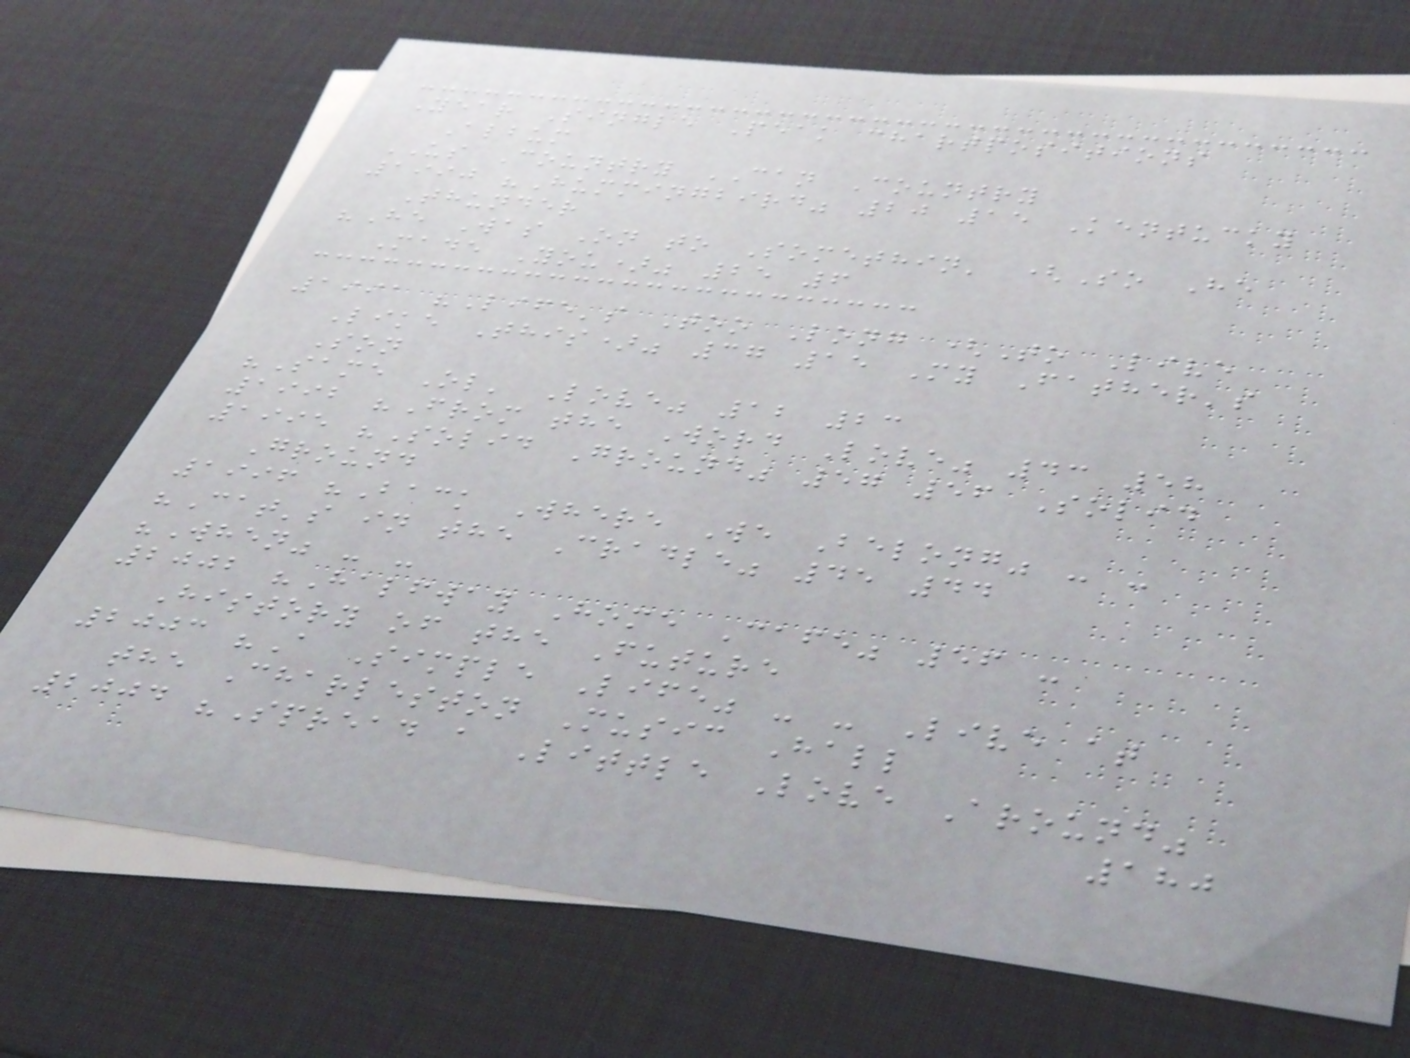Year Single Peak chartpositions
Album
US Country CAN Country
1990 "Hummingbird" 20 15 Kentucky
Thunder
"He Was On to Somethin' (So He
Made You)" 25 6
1991 "Life's Too Long (To Live
Like This)" 37 15 My Father's
Son
"Same Ol' Love" 12 23
1992 "From the Word Love" 43 58
1995 "Solid Ground" 57 56 Solid
Ground
1996 "Back Where We Belong" - -
"Cat's in the Cradle" 45 44
"When" - -
2002 "Halfway Home Cafe" 56 -
History of the Future
2003 "A Simple Life" - - Live at
the Charleston Music Hall
2004 "Spread a Little Love Around"
180
